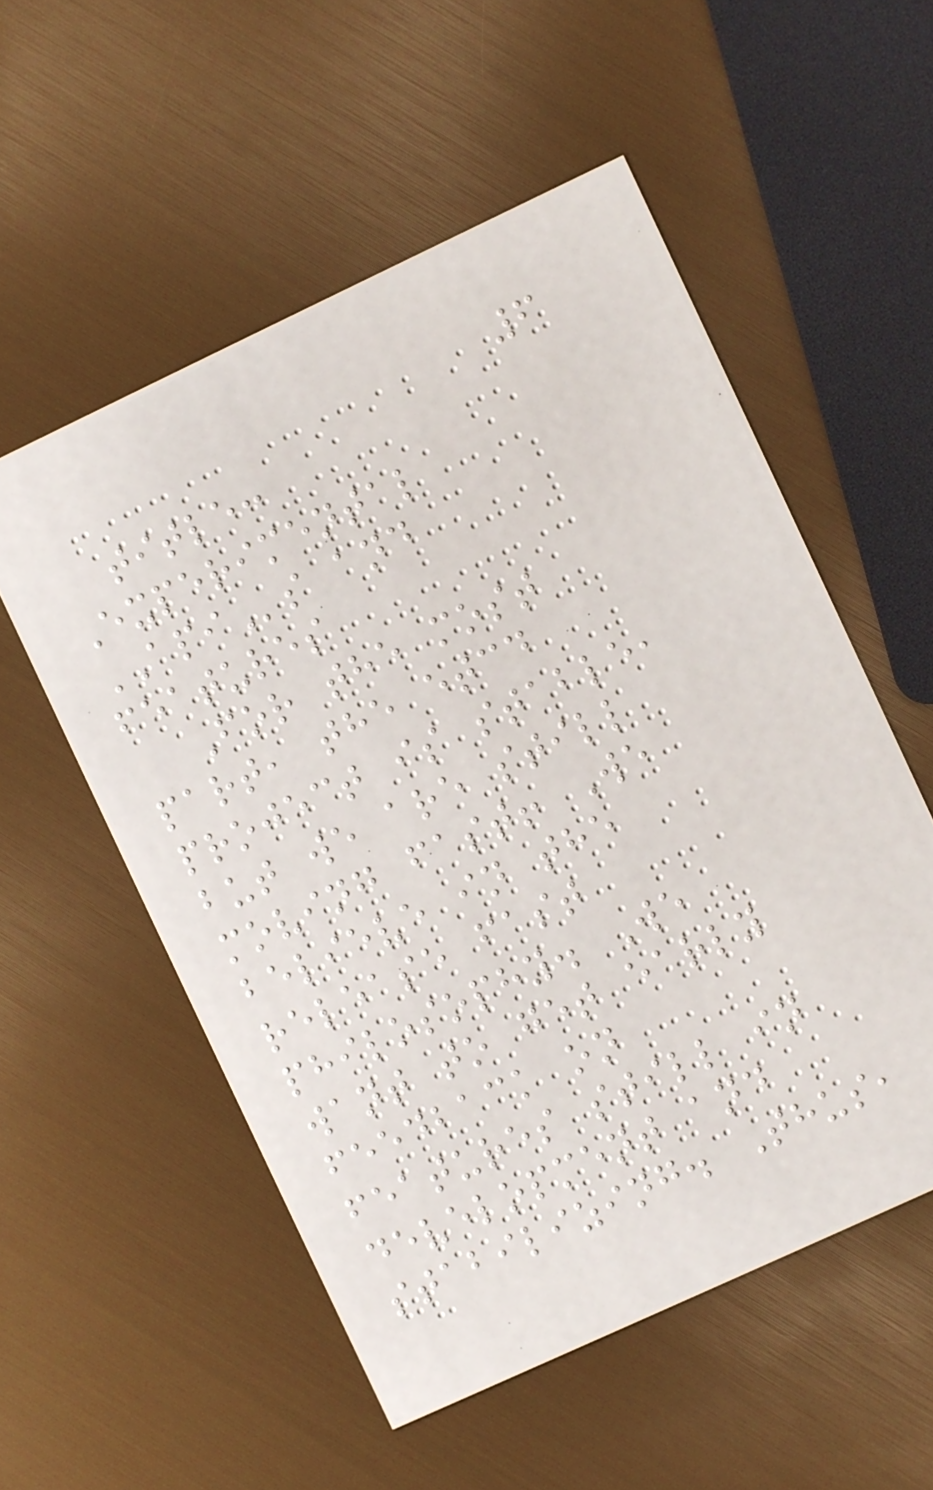6
title:
Experimental
APIs and
features
For the most
part, the etcd
project is stable,
but we are still
moving fast! We
believe in the
release fast
philosophy. We
want to get early
feedback on
features still in
development and
stabilizing. Thus,
